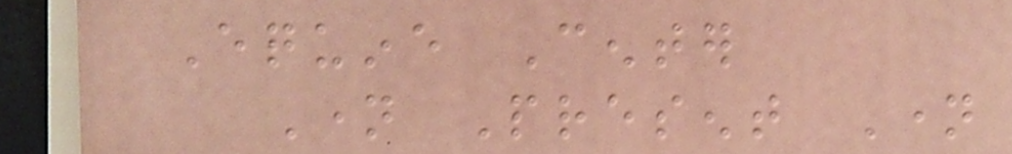Equine Center
Name Present Name
